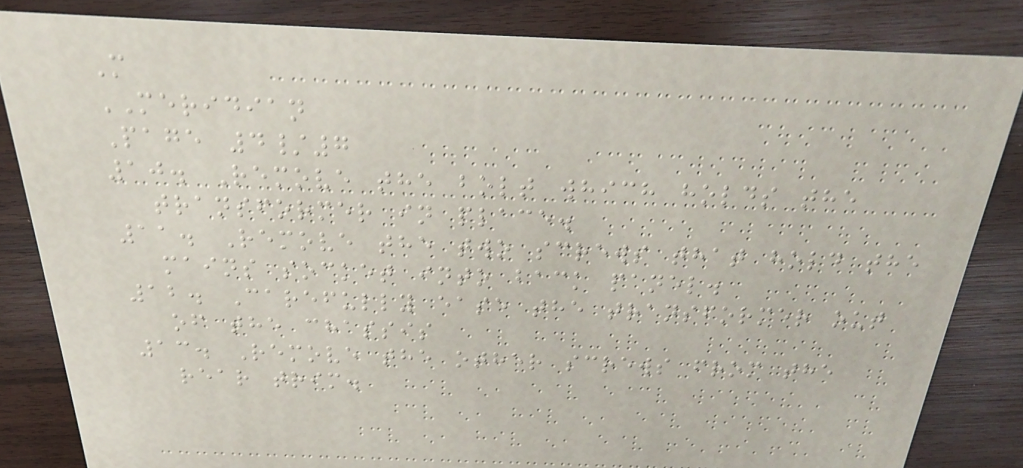M
MERIDIAN
Page 4/7
10. Remove the bolt which holds the
transformer in place.
11. Remove the two screws that hold the
mains socket into back panel.
12. Carefully ease the transformer out
of the chassis
13. Remove the other screws from the
rear trim.
